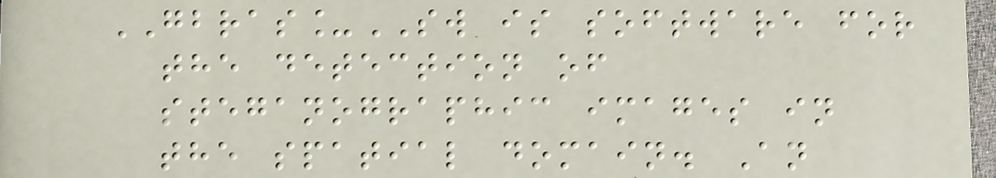GBRAS_SW is software for
the detection of
steganographic images in
the spatial domain. An
